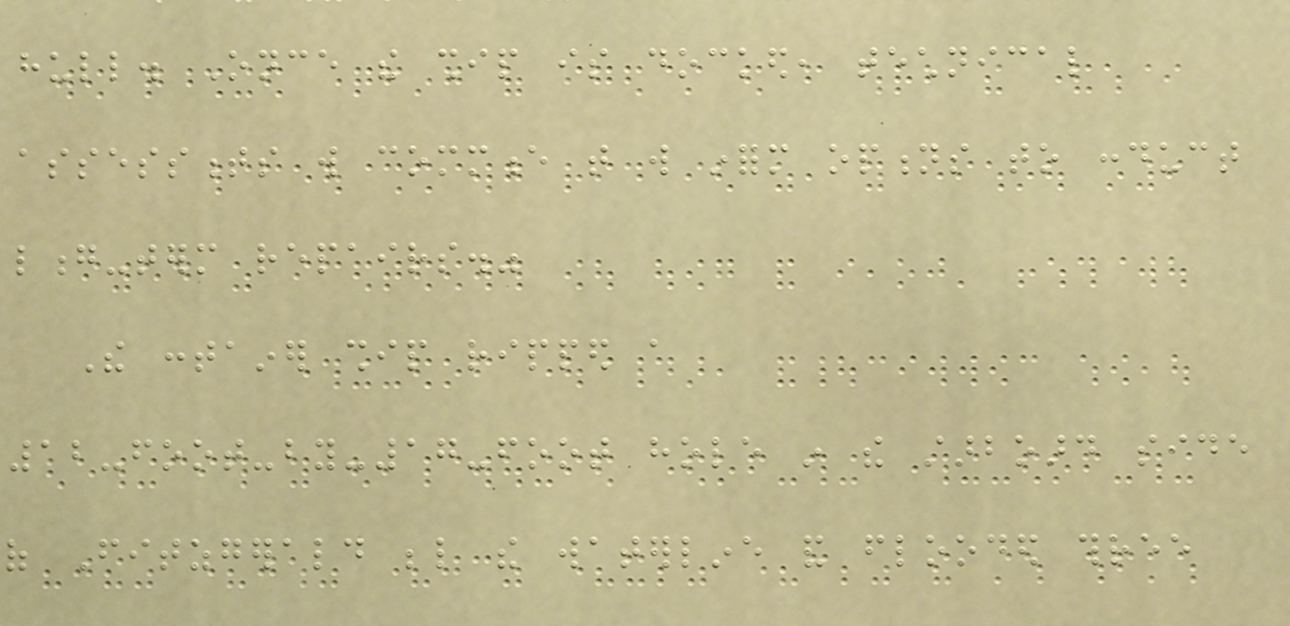hull. Once the ship is docked, technical
assessments will commence that will inform options to conduct
long-term repairs."
The container ship ripped a
12-foot-by-17-foot hole in the starboard side
of Fitzgerald below the waterline and flooded three
